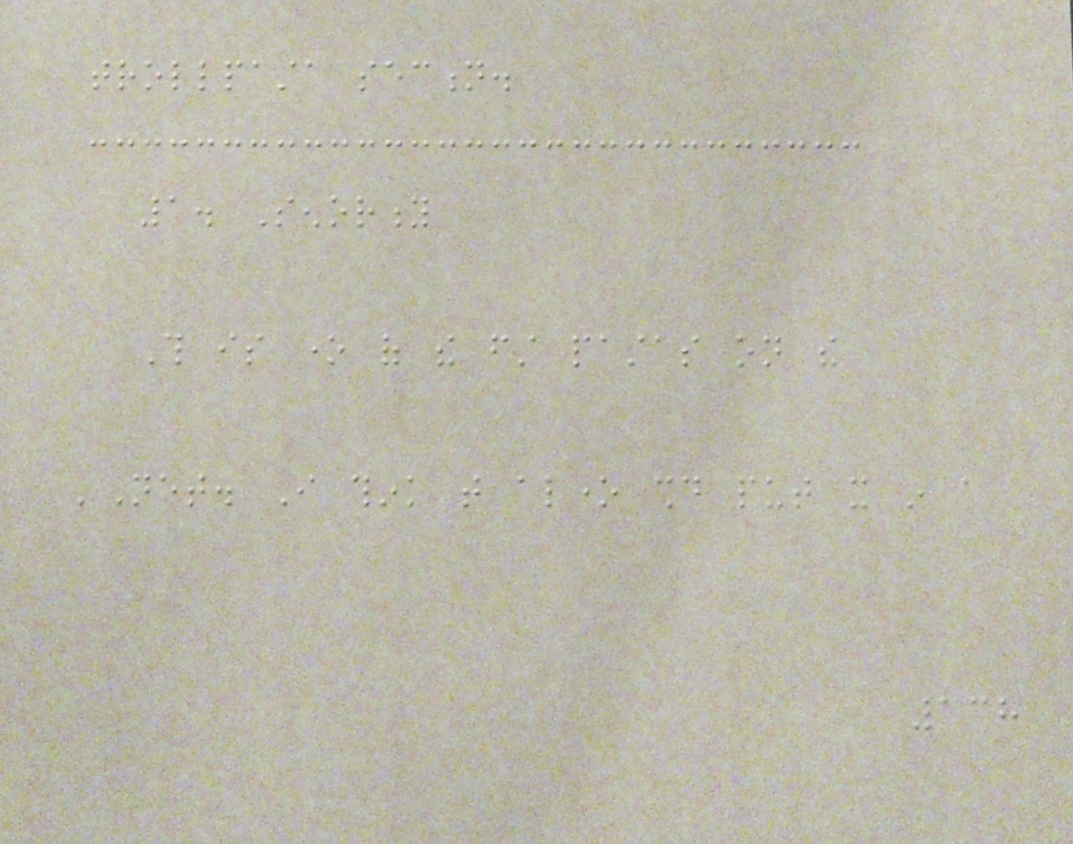trollpasta section.
1. Senority
This is one of the first pastas on the
'Net. I think that alone should put it in a
138
